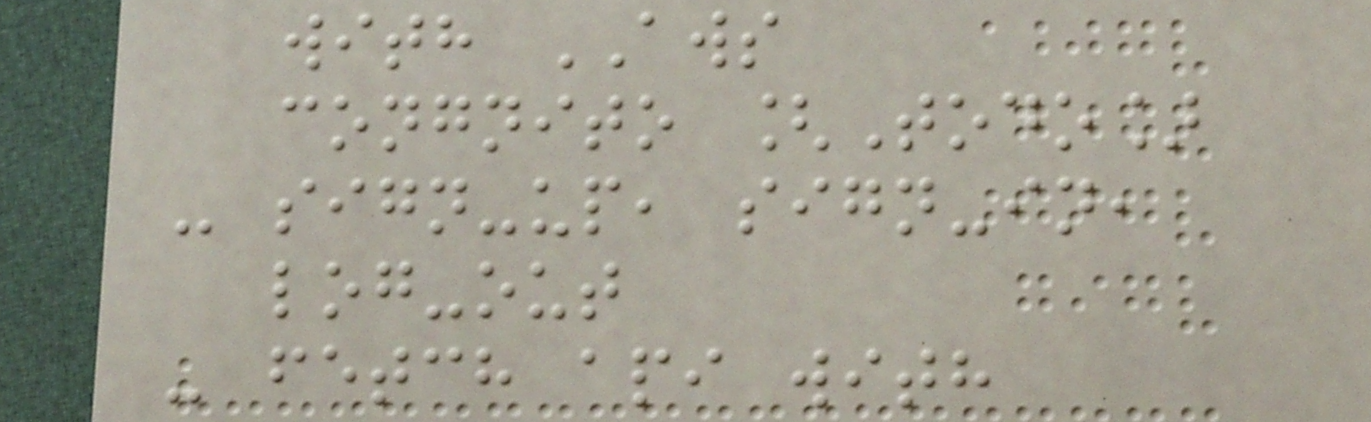with AWS
congnito [Todo]
- sign-up, sign-in,
log-out
- fetch api with
